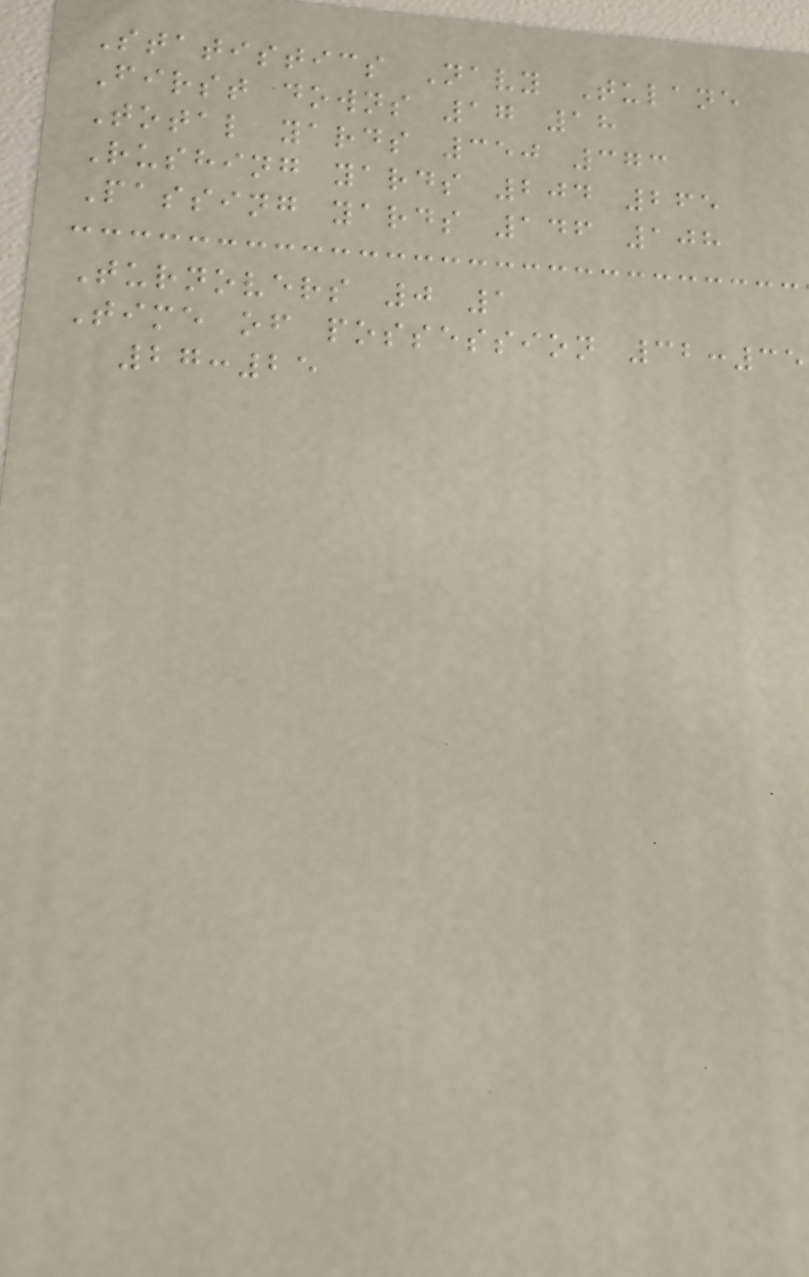Statistics Navy Tulane
First downs 17 18
Total yards 350 373
Rushing yards 204 265
Passing yards 146 108
Turnovers 0 1
Time of possession 32:35
27:25
